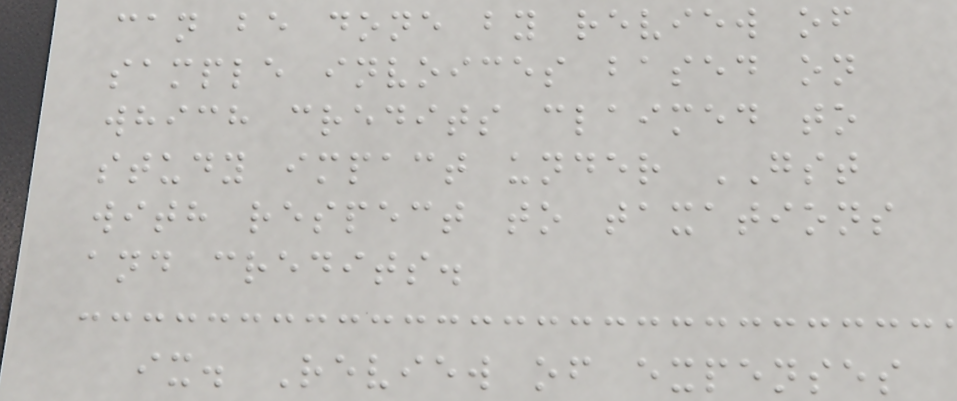can be done by review of
sample invoices based on
which credits claimed to
study impact under GST
with respect to taxations
and credits.
ix. Review of expenses
